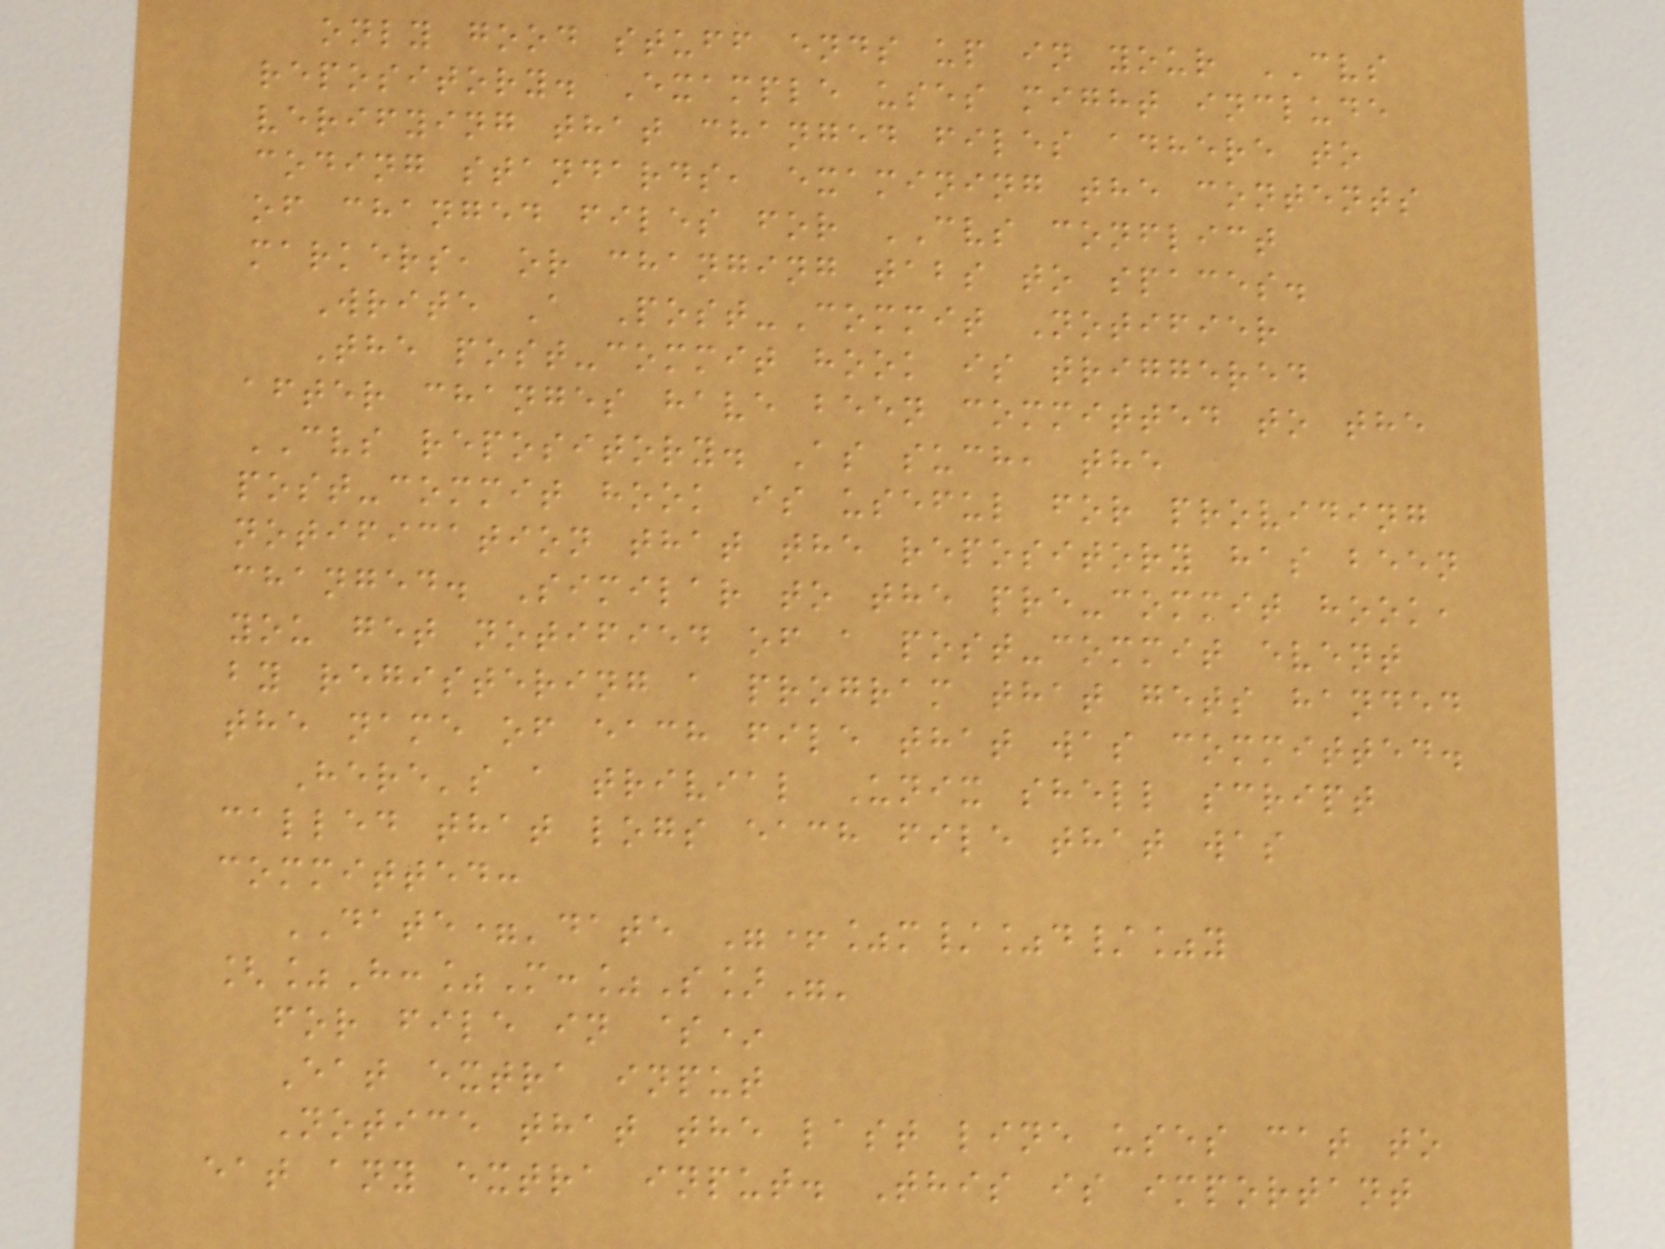only good stuff ends up in your CVS
repository. Example uses might include
verifying that changed files adhere to
coding standards, examining the contents
of changed files for CVS conflict
markers, or changing tabs to spaces.
Write A Post-Commit Notifier
The post-commit hook is triggered
after changes have been committed to the
CVS repository. As such, the
post-commit hook is useful for providing
notification that the repository has been
changed. Similar to the pre-commit hook,
you get notified of a post-commit event
by registering a program that gets handed
the name of each file that was committed.
Here's a trivial Unix shell script
called that logs each file that was
committed:
DATE='date "+%m/%d/%y
[%H:%M:%S]"'
for file in $*
Eat extra input
Notice that the last line uses cat to
eat any extra input. This is important
